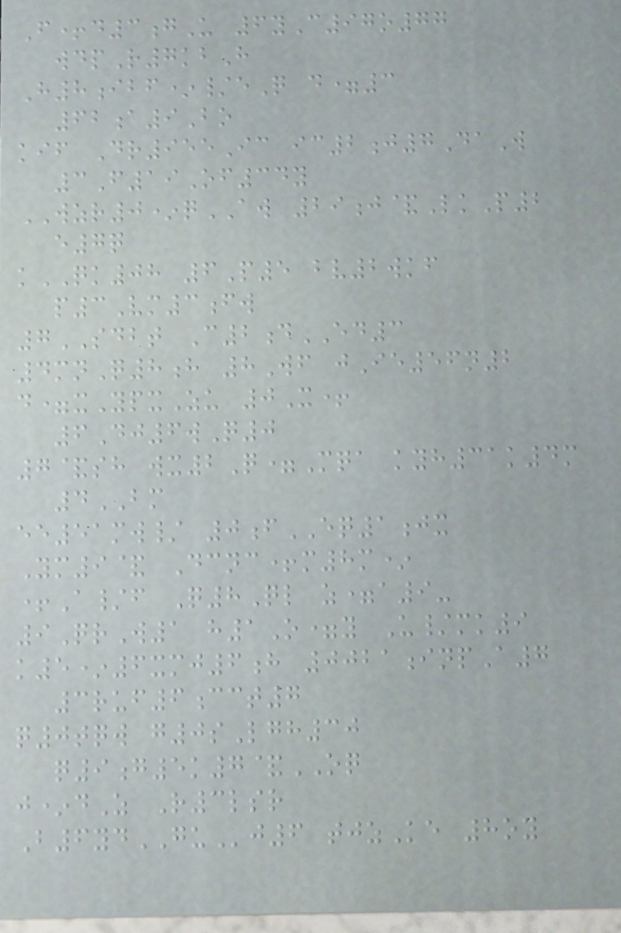F+d3gU 6yC97o77
wdpR7kbH
H8ibf*/eQ d=3
62a9Bo
kif Dr955Ic ic2j7DaW
3F19Of34y
WZR0*qAW 29j&LkP2
e7q
kQK08 6P5 bv2wkf
p3Vm3fw
7SDBT C2dED3
4mnQ8h 8Wf jIe56n2
d=xYpxZu 0X+
6Dj6wQ0
7&sh wx2Q=Mqa kyh31k4m
4BM
ee51mw/ 0fEQ1jx
Ym9& Dcnc+m8m*
+A/f Q8Ql z=a9-
9QrW1 h1O=y U/mk9
k5*6xmj6h 0021inpA7
3ruf6cct7
q0tqw g0sLgh30
q9g5k7&OQ
j*dZ R3lsr
B6ydGUj6 tjzKe 8oy
